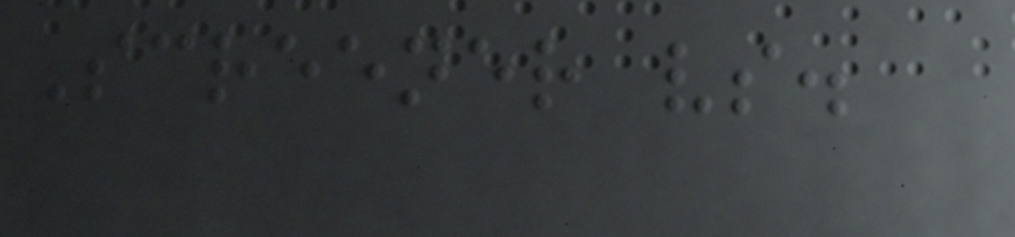Screener vs.
